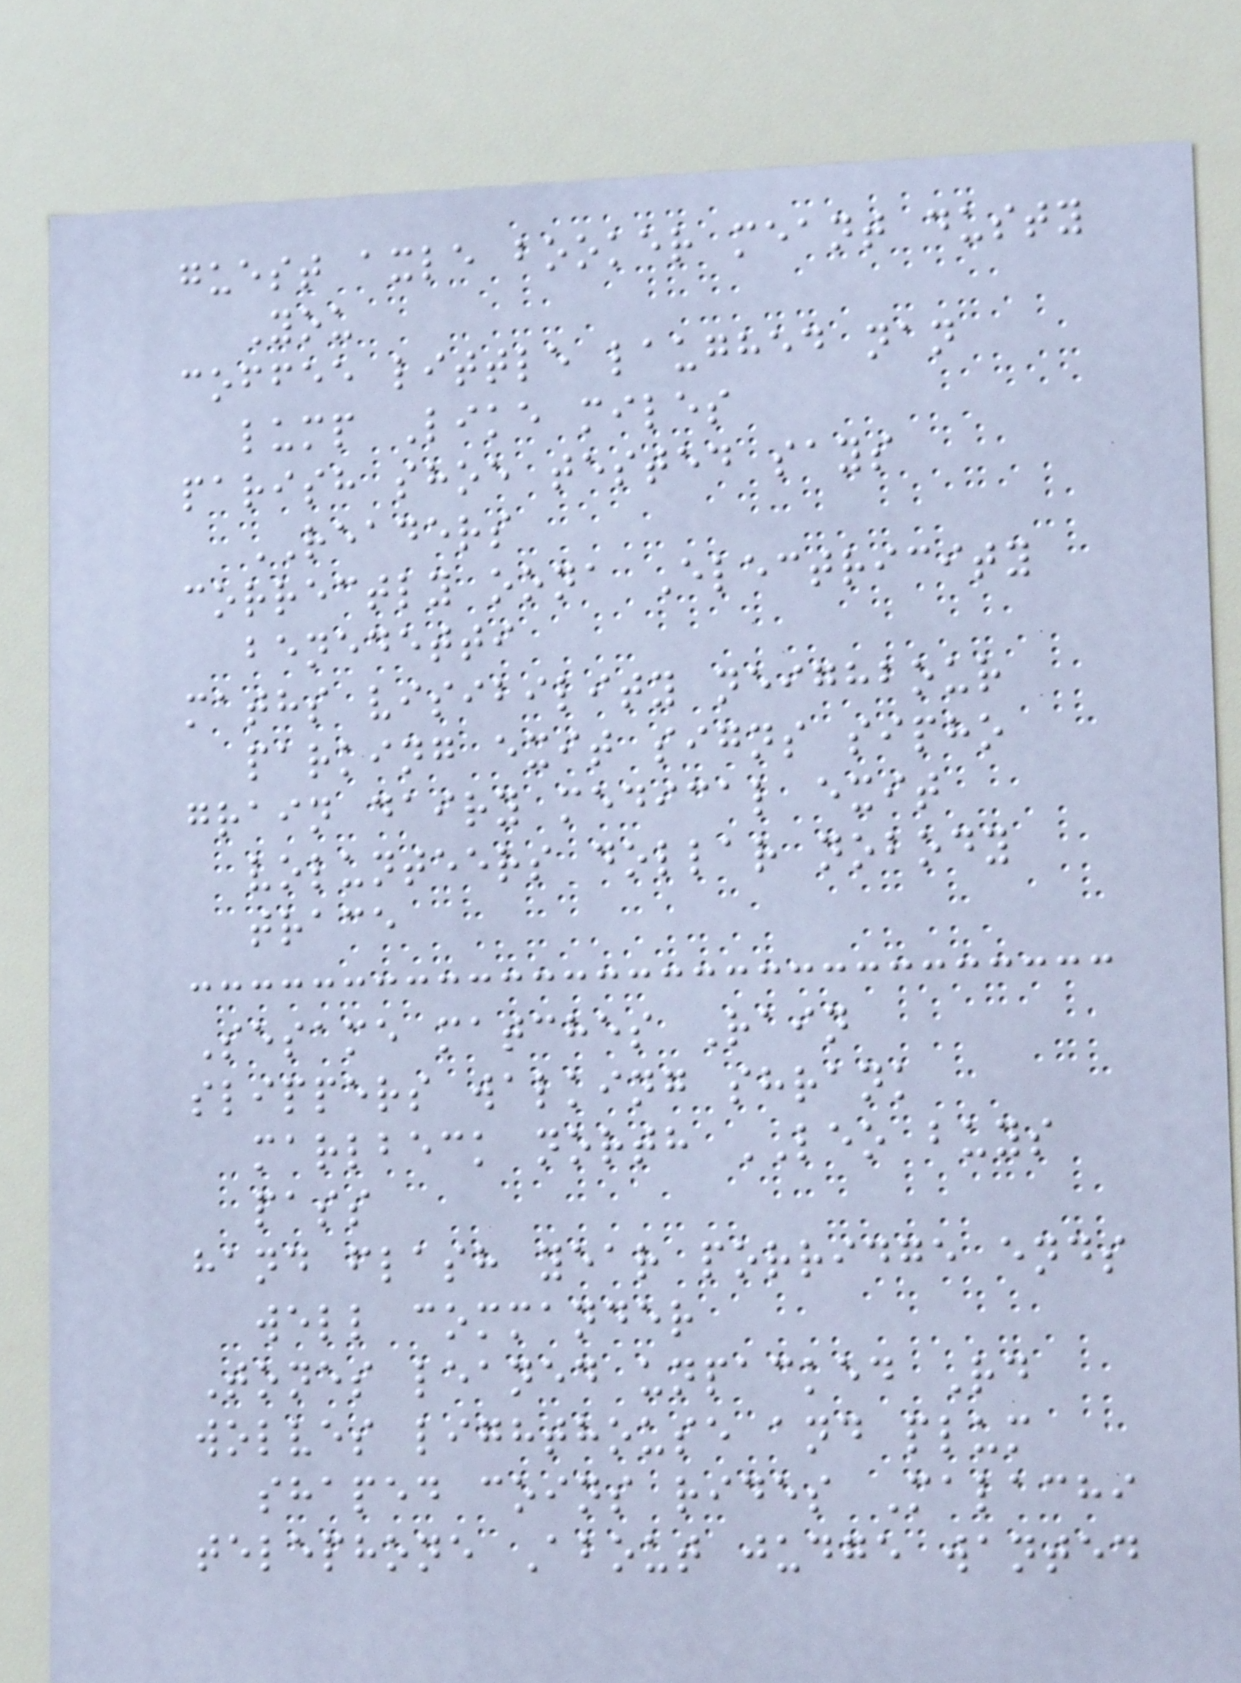guest axle booker meant dusty
You
coffee little laughed nan
lump Like miles
parish shoe tested says
READERS
correctly oona Electricity
benedetti
maths visibility neighbour
parking exit signs sipho
grain dairy medical exit
volunteers dollar nobody
trace
Sesame matches Rain
slippers walking shrank
marlbeck north LEO buys
pass
hand flash year porridge ends
well commander
Tones leaned unpacked Rd
wolves lighthouse and plum
shaped coins rides Malachi
telephone About judge wanted
